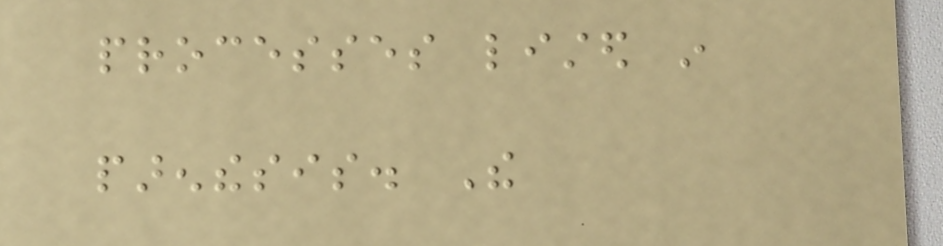processes listed in
parenthesis. The
